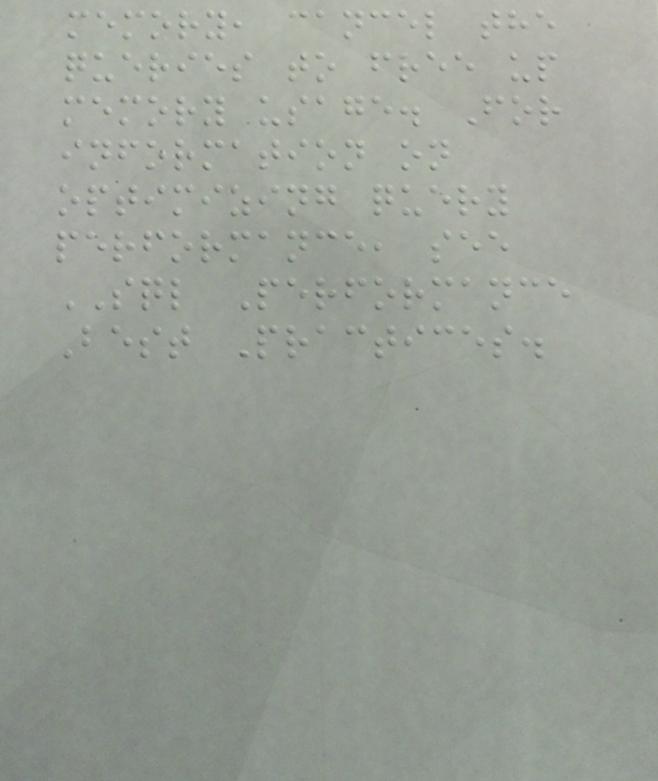memory, cancel the
queries to free up
memory usage. For
information on
optimizing query
performance, see
SQL Performance
Best Practices.
